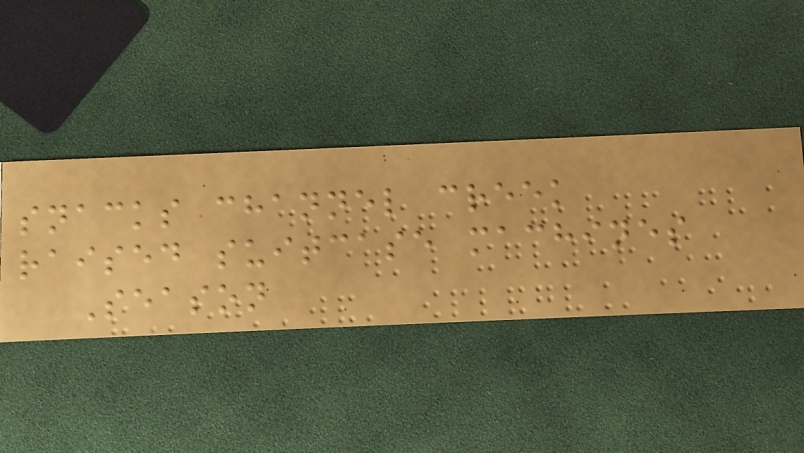snacks channel creek
raised suitcase machines
Season
